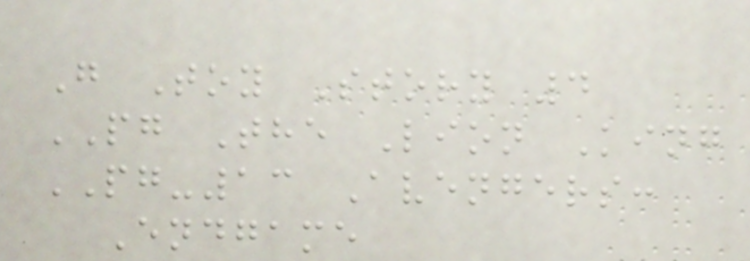G Toy Story 4
PG The Lion King
PG-13 Avengers:
Endgame
